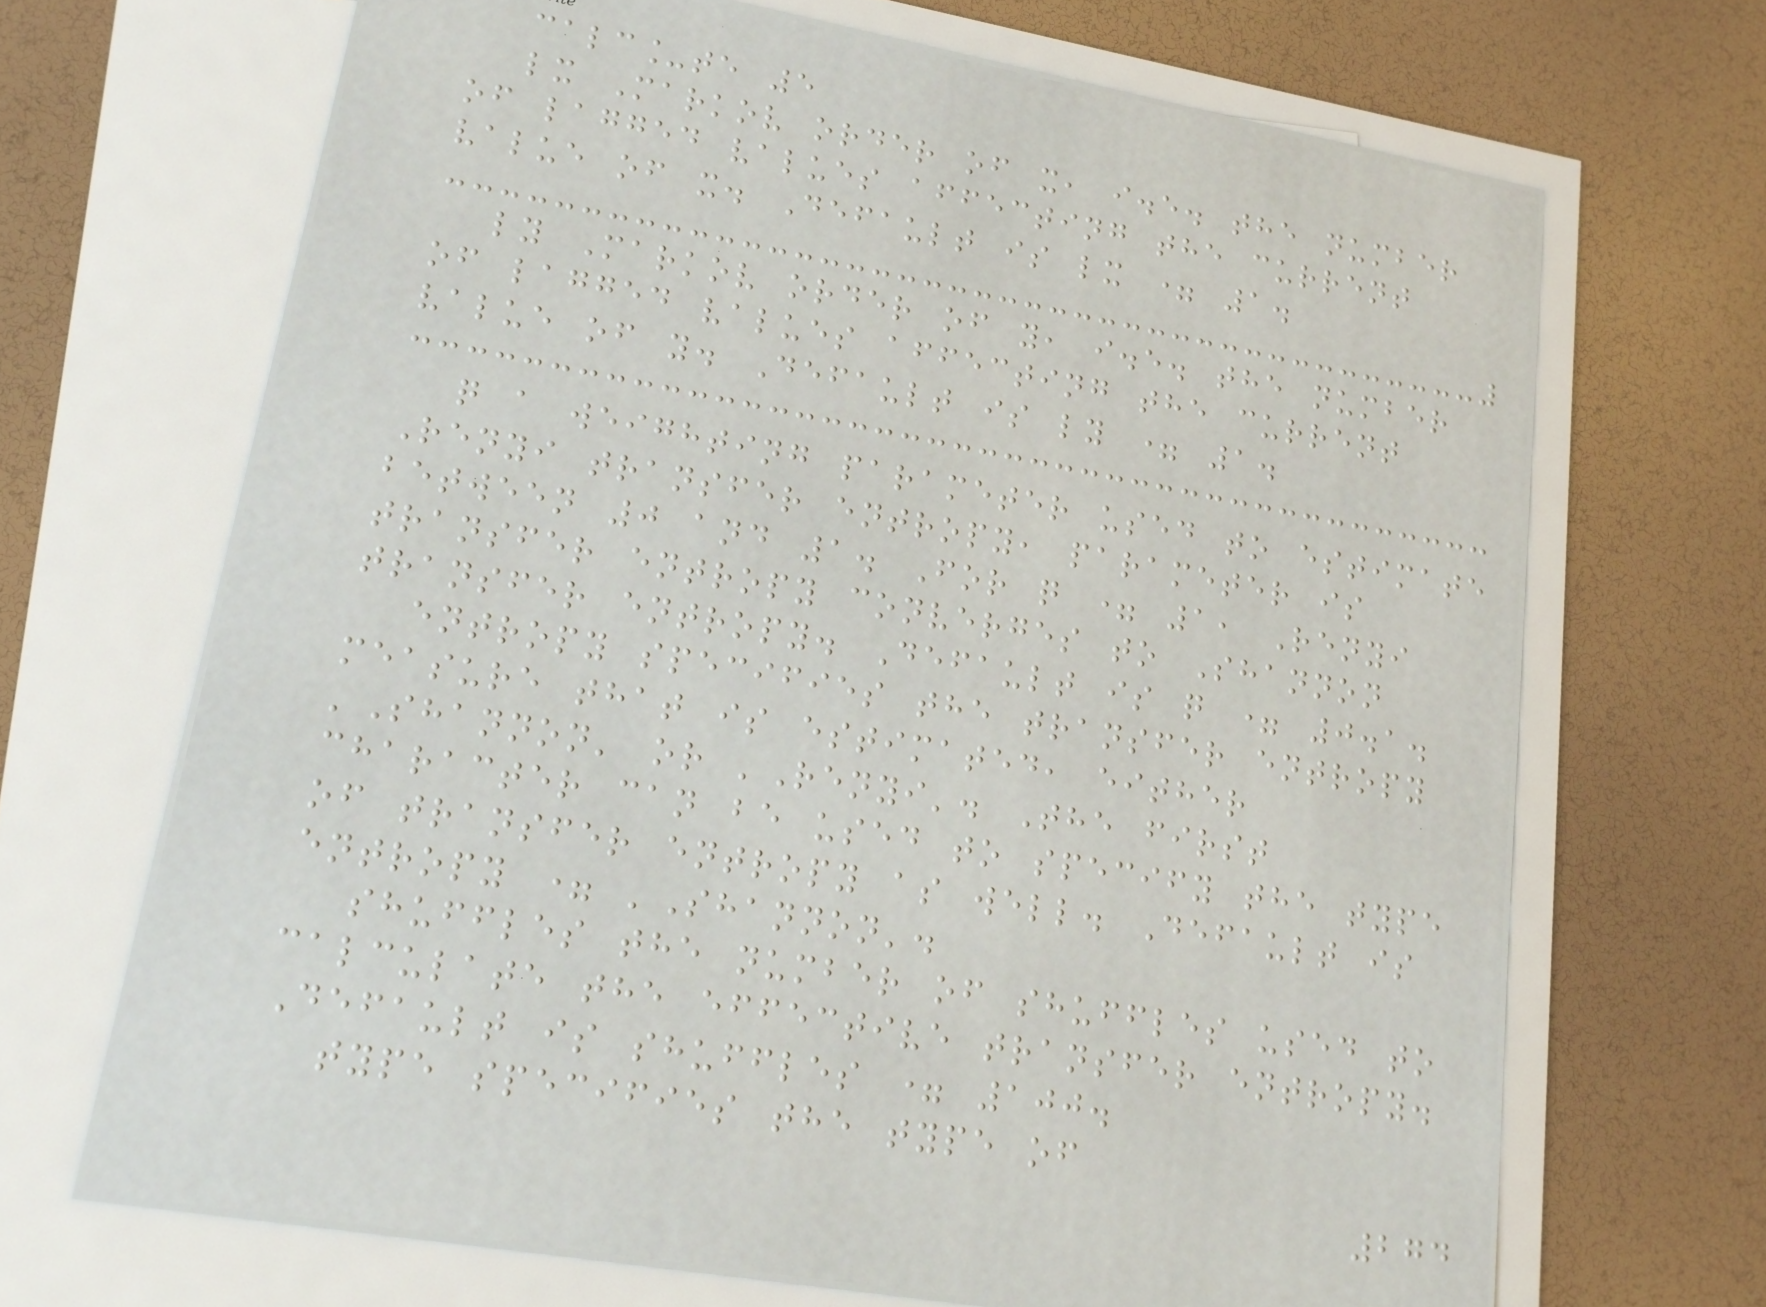calc_te 5
lx Markov order of x, i.e. the number
of lagged values affecting the current
value of x. Default is lx = 1.
ly Markov order of y, i.e. the number
of lagged values affecting the current
value of y. Default is ly = 1.
q a weighting parameter used to estimate
Renyi transfer entropy, parameter is
between 0 and 1. For q = 1, Renyi
transfer entropy converges to Shannon
transfer entropy. Default is q = 0.1.
entropy specifies the transfer entropy
measure that is estimated, either
'Shannon' or 'Renyi'. The first
character can be used to specify the type
of transfer entropy as well. Default is
entropy = 'Shannon'.
shuffles the number of shuffles used to
calculate the effective transfer entropy.
Default is shuffles = 100.
type specifies the type of
274
